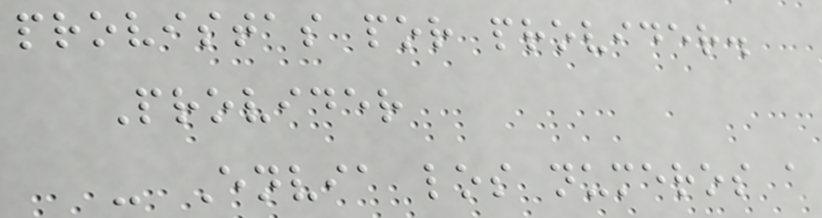provistas por provider.
Provider
- Envia los numeros a
